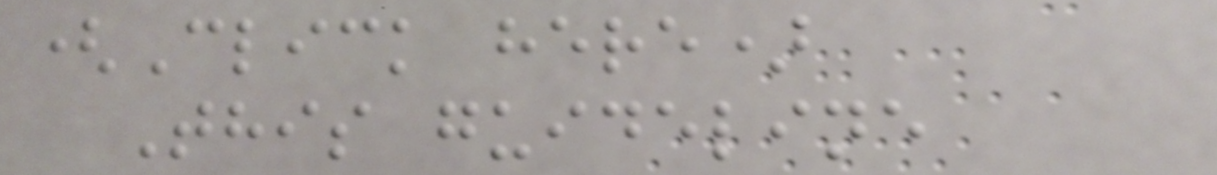(Click here)
This guideline
